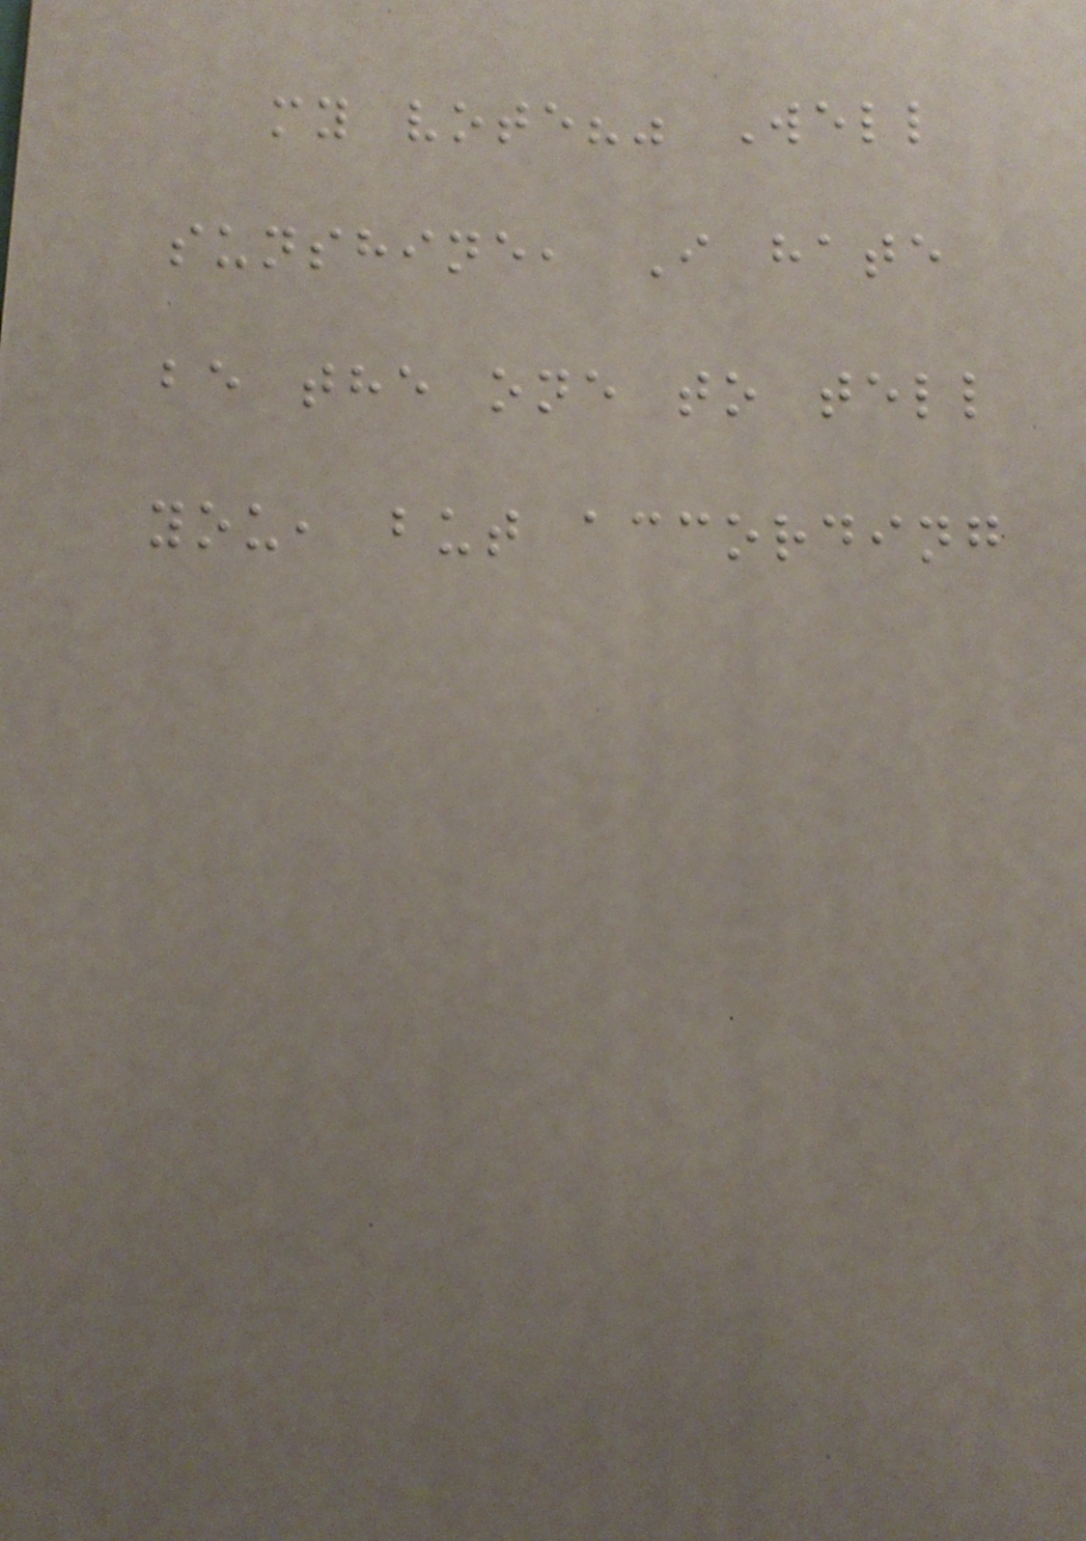my vote?" Well
sunshine, I hate
be the one to tell
you, but according
